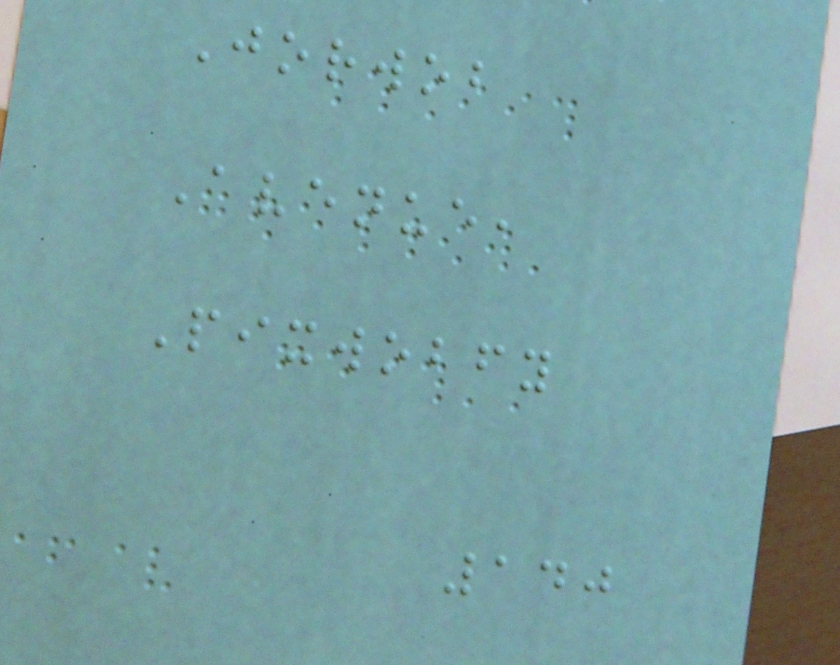Jorwob
Avenue,
Pixwobfy
140
